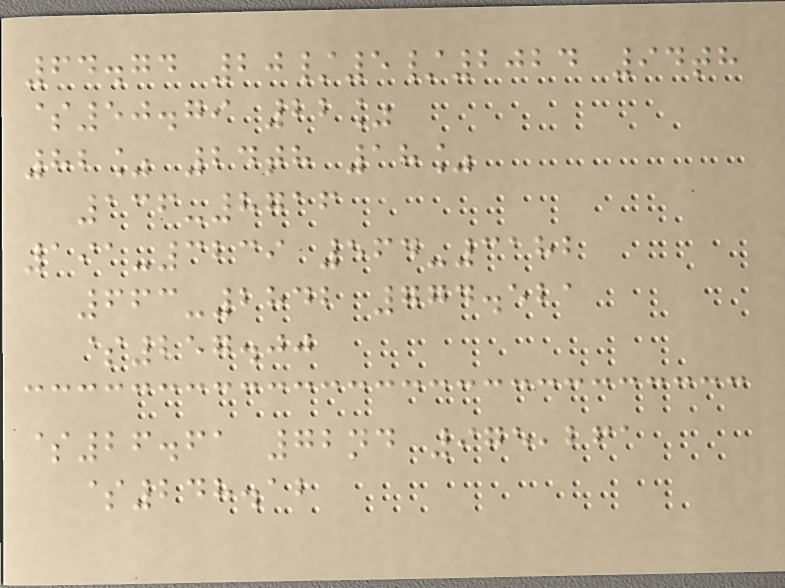64.74 20/5/2024 94th
$50.79 22%
82% 24th 18%
136-8716
191-3239 564-3182
663-2842 774.521
$257.00
$26.61 72nd 975,261
$248.12
